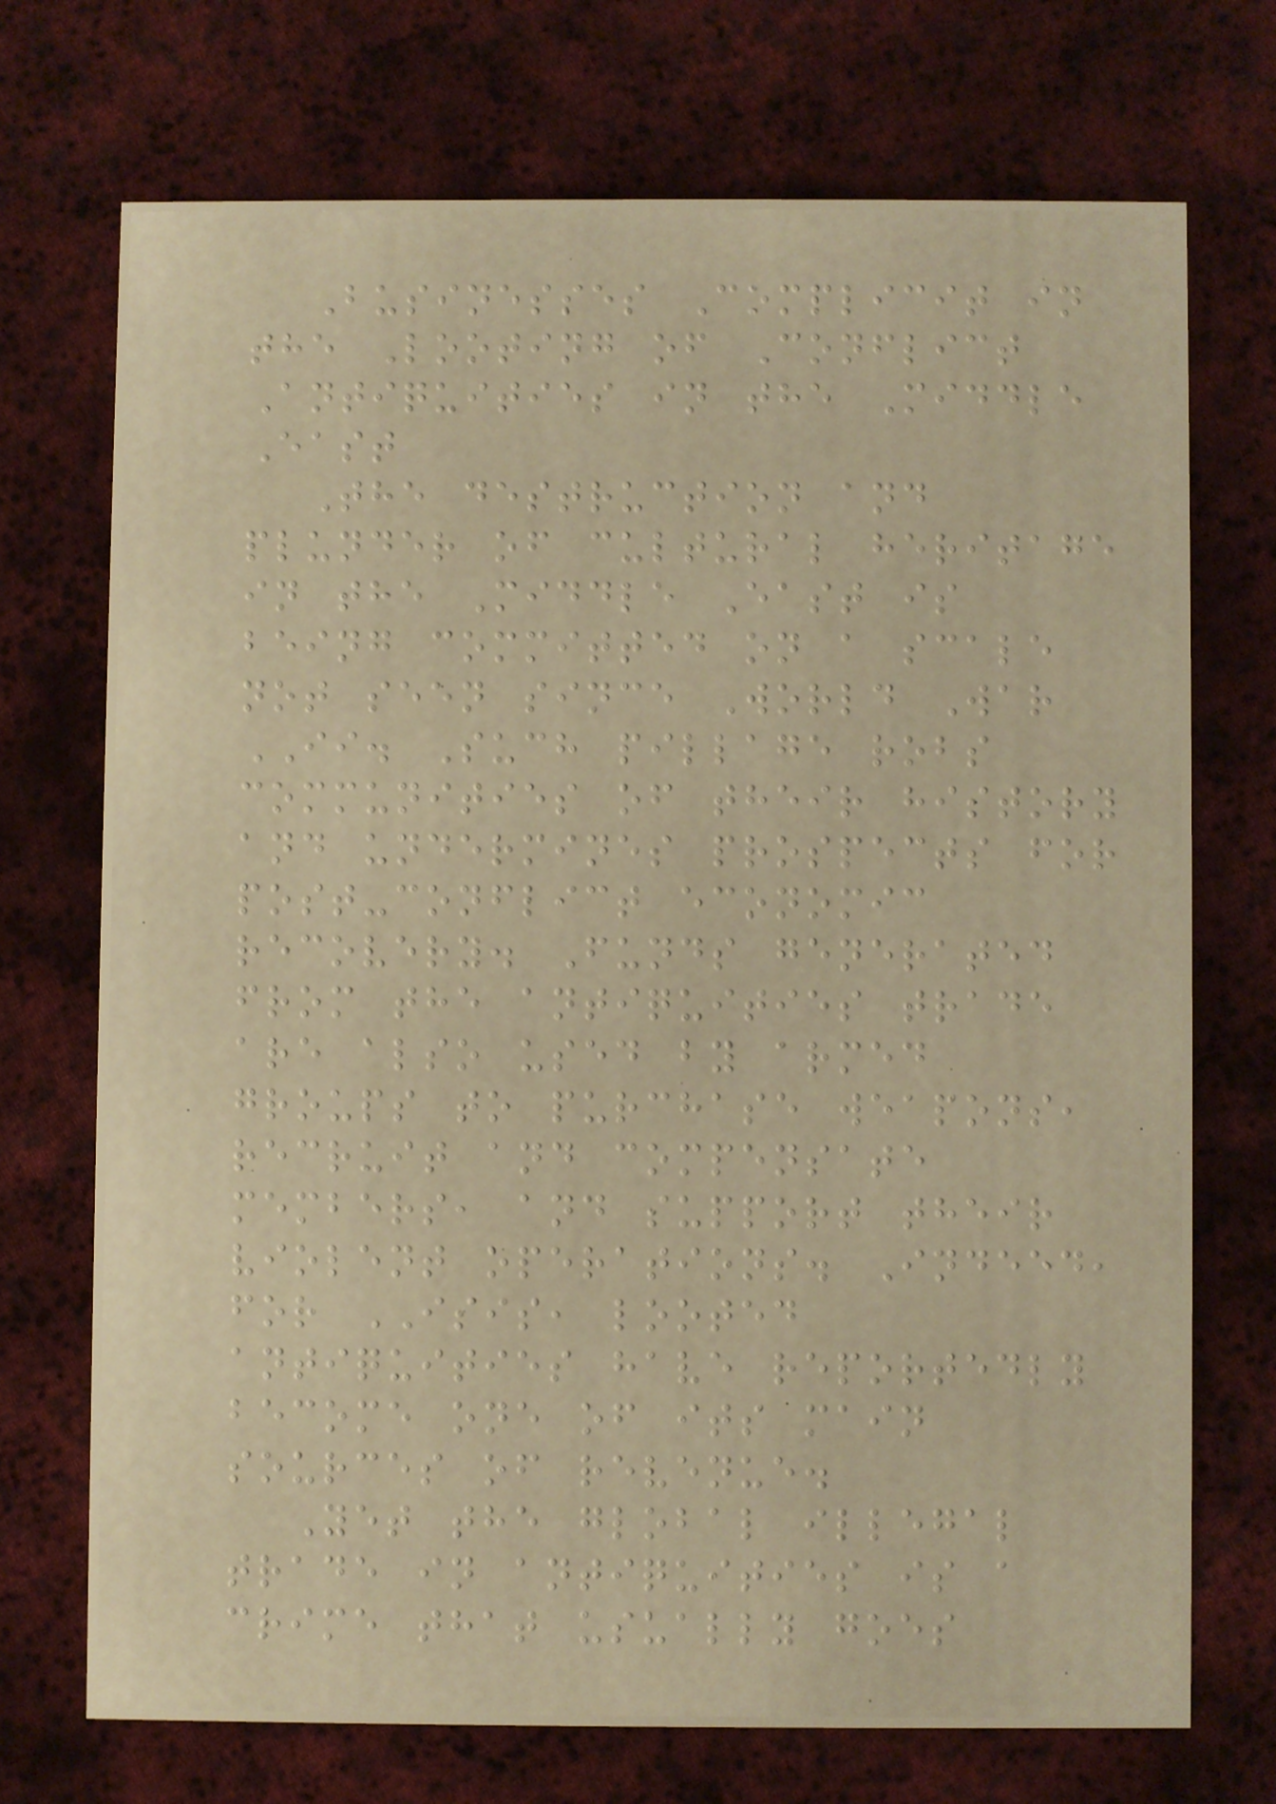Businesses Complicit in
the Looting of Conflict
Antiquities in the Middle
East
The destruction and
plunder of cultural heritage
in the Middle East is
being committed on a scale
not seen since World War
II. Such pillage robs
communities of their history
and undermines prospects for
post-conflict economic
recovery. Funds generated
from the antiquities trade
are also used by armed
groups to purchase weapons,
recruit and compensate
members, and support their
violent operations. Indeed,
for ISIS, looted
antiquities have reportedly
become one of its main
sources of revenue.
Yet the global illegal
trade in antiquities is a
crime that usually goes
